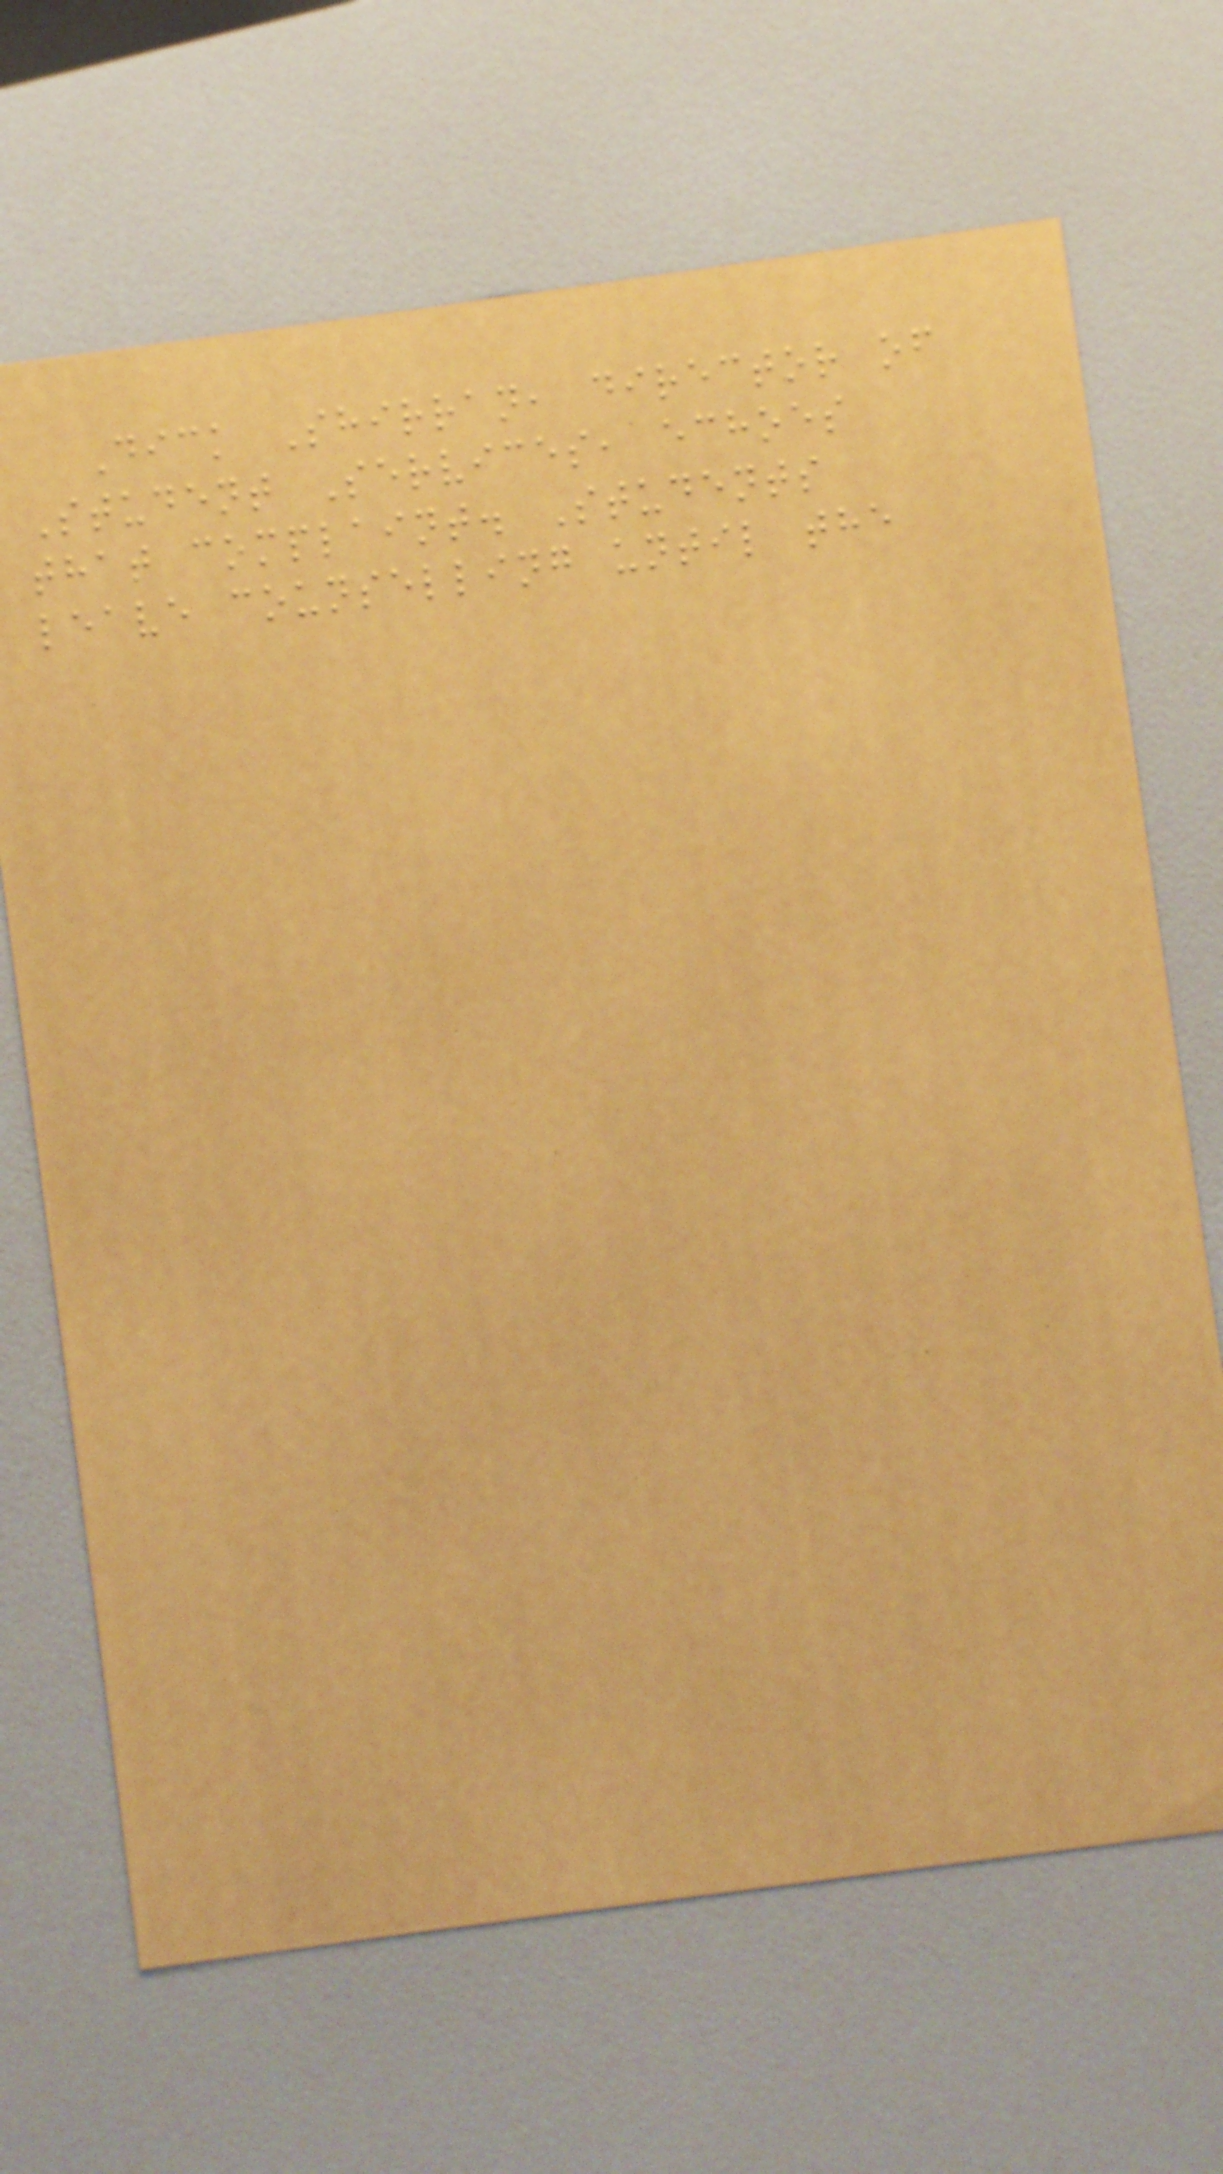Dick Shirran, director of
Student Services, echoes
that complaint. Students
leave counselling until the
